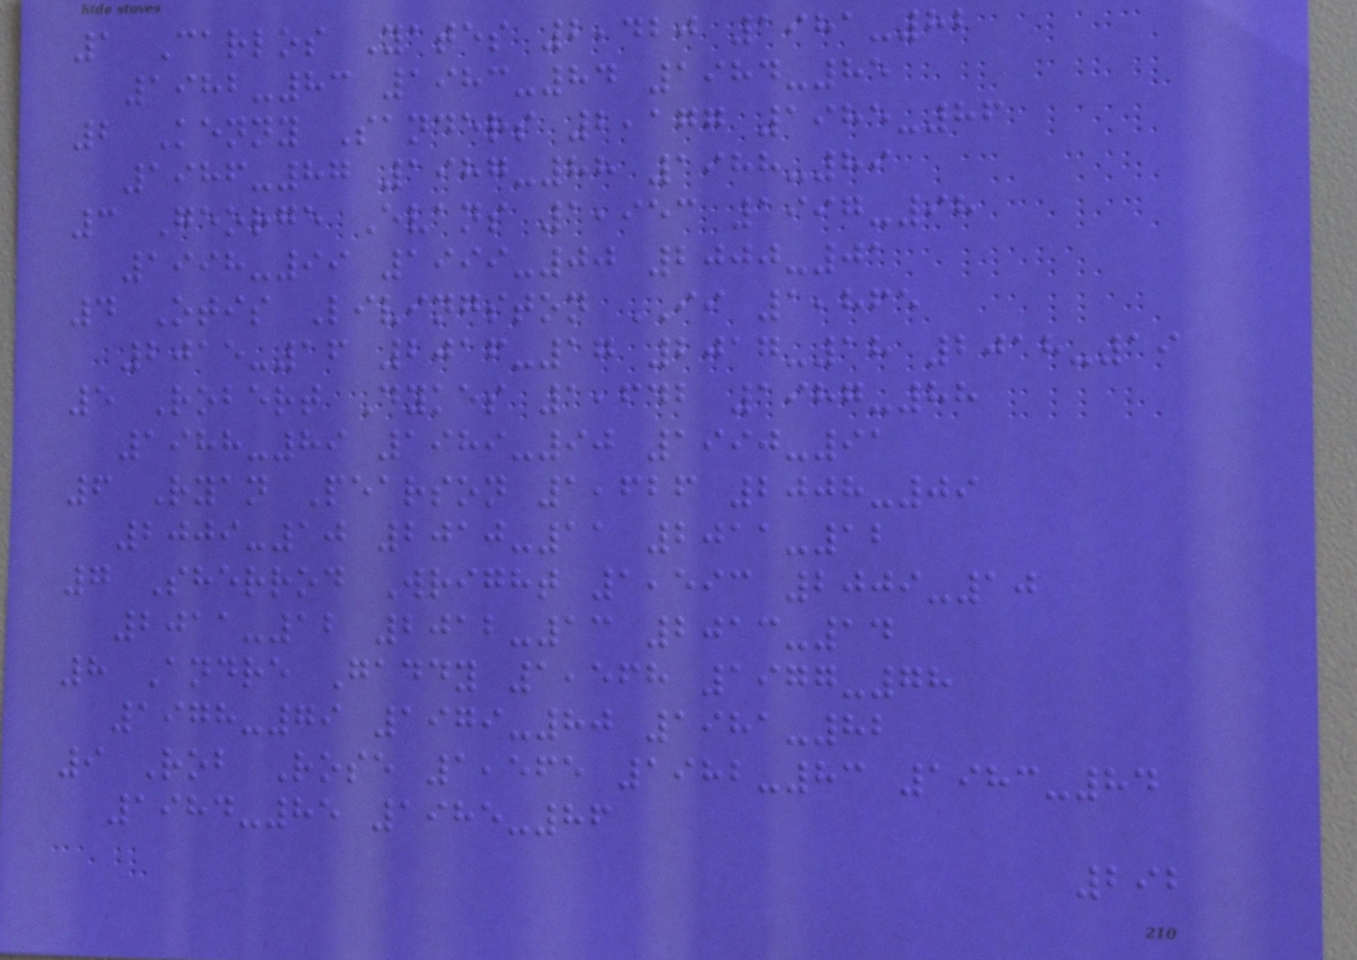1 Carlos Yates 2,420 1981-82
1982-83 1983-84 1984-85
2 Kenny Sanders 2,177 1985-86
1986-87 1987-88 1988-89
3 George Evans 1,953 1997-98
1998-99 1999-00 2000-01
4 Otis Livingston II 1,865
2015-16 2016-17 2017-18 2018-19
5 Robert Dykes 1,642 1987-88
1988-89 1989-90 1990-91
6 Ryan Pearson 1,626 2008-09
2009-10 2010-11 2011-12
7 Sherrod Wright 1,593 2009-10
2011-12 2012-13 2013-14
8 Andre Gaddy 1,568 1977-78
1978-79 1979-80 1981-82
9 Rob Rose 1,565 1982-83 1983-84
1984-85 1985-86
292
